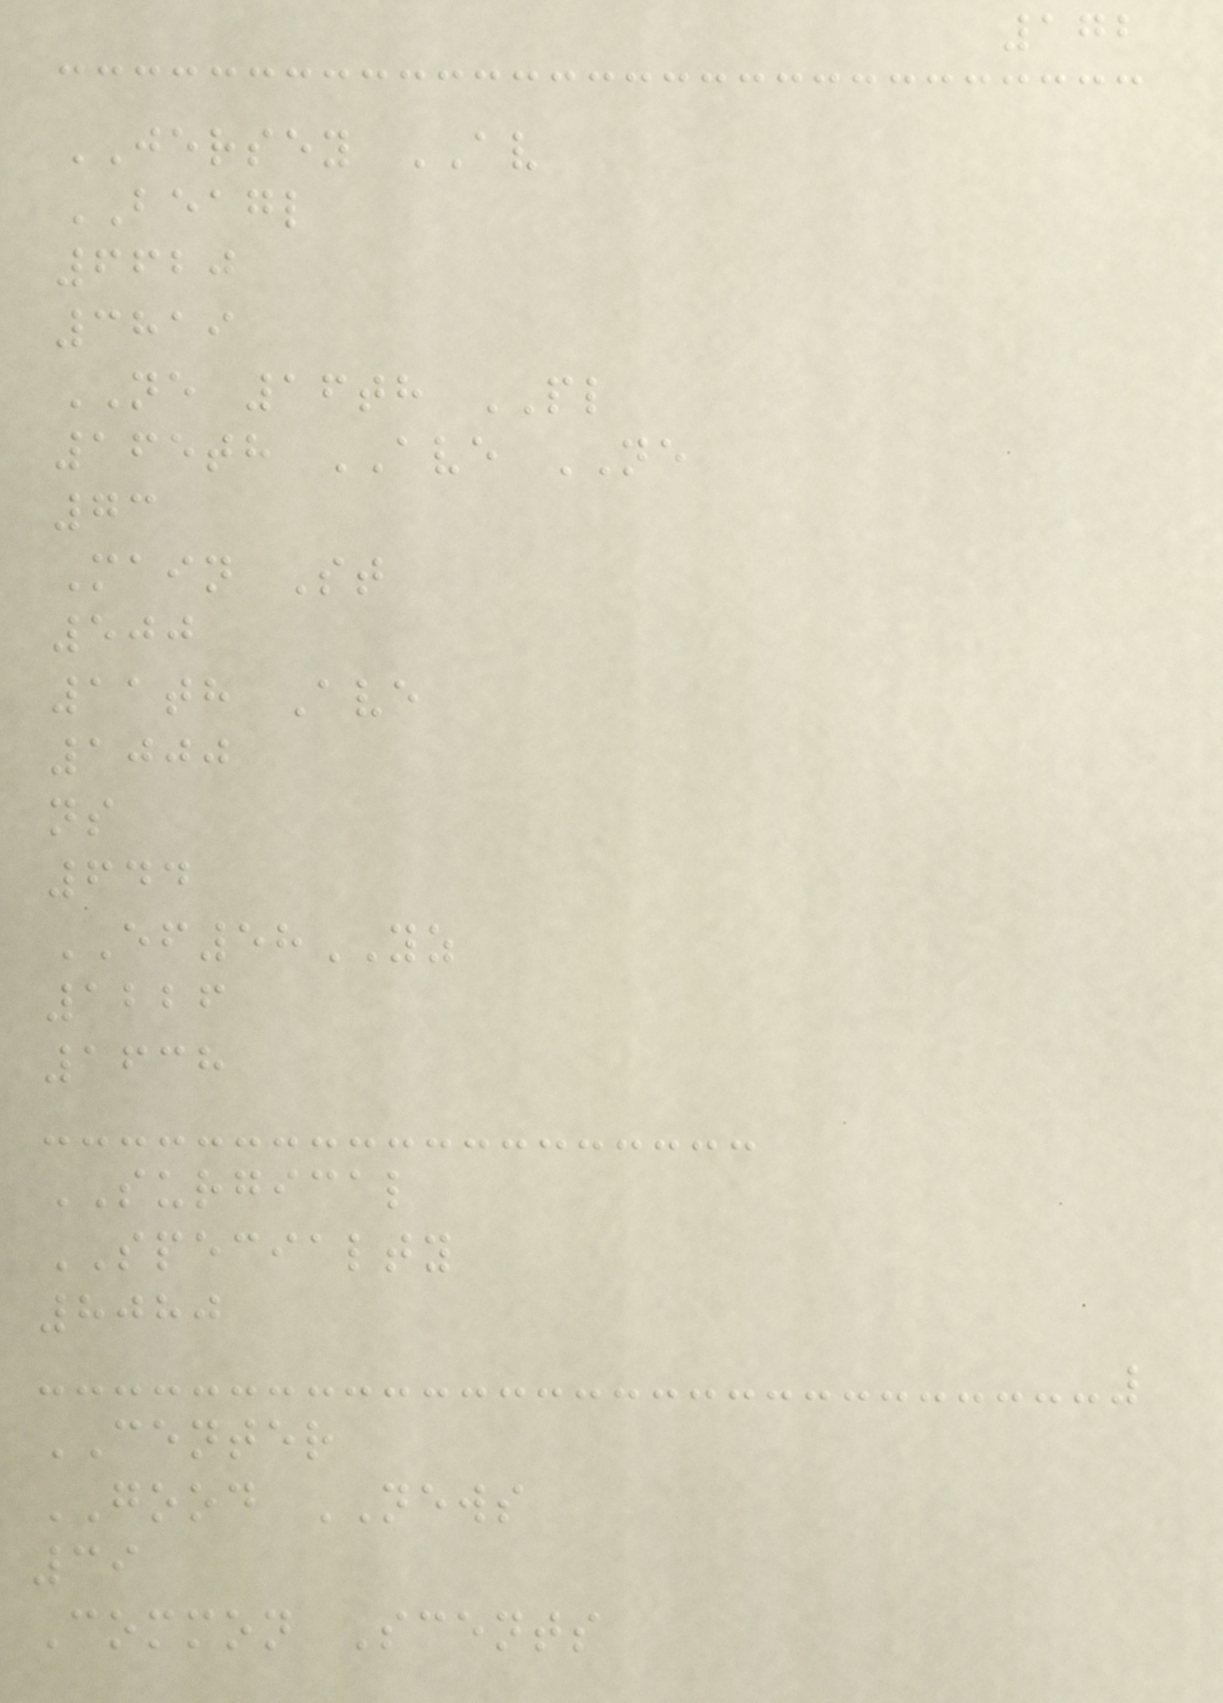172
JERSEY AV
BEAGL
6620
3819
NE 16th PL
165th AVE NE
73
Main St
500
11th Ave
1000
ns
644
EF58YZ
1226
1638
SURGICAL
SPECIALTY
8080
CENTER
GOOD NEWS
39
Common Scents
